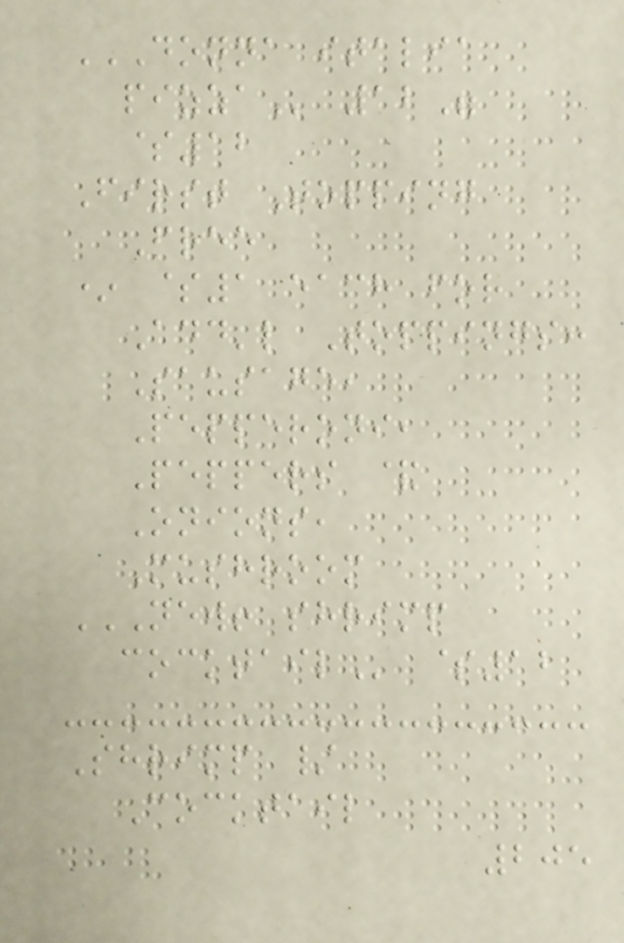DONNA ITALIA
PIZZA 12"
$12
First Topping
Free
* $1 each for
Add'l Toppings:
Sausage,
Pepperoni,
Peppers &
Onions,
Mushroom
NEW! SHRIMP
COCKTAIL $12
Shrimp /
Cocktail
205
